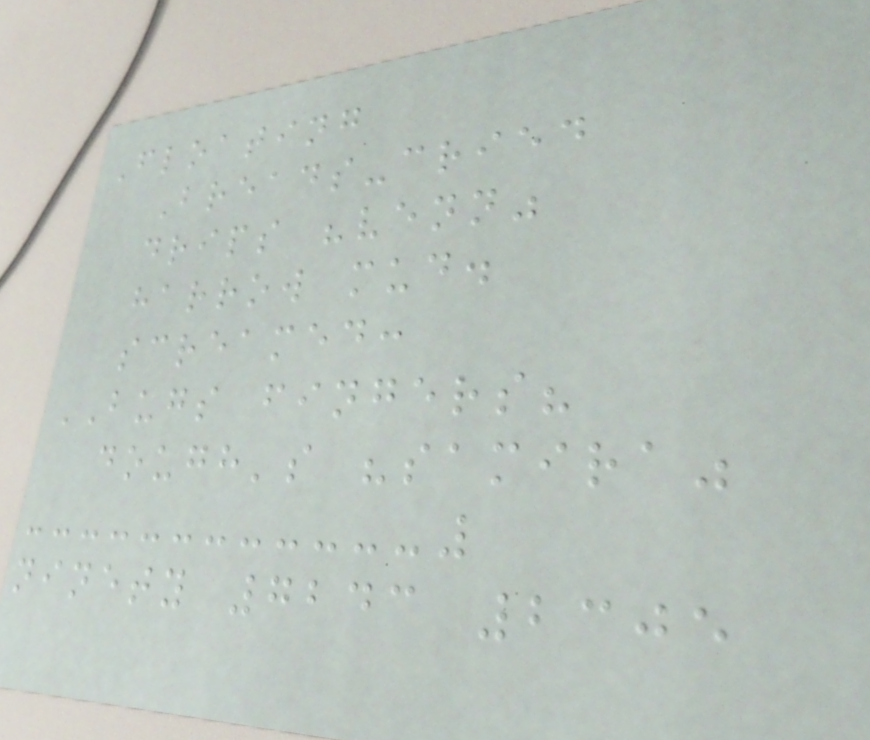Floating
Breads-cried
drips "venn"
harrow mud.
screamed:
BUGS fingers?
dough's "samira"
ninety 7243 2305
